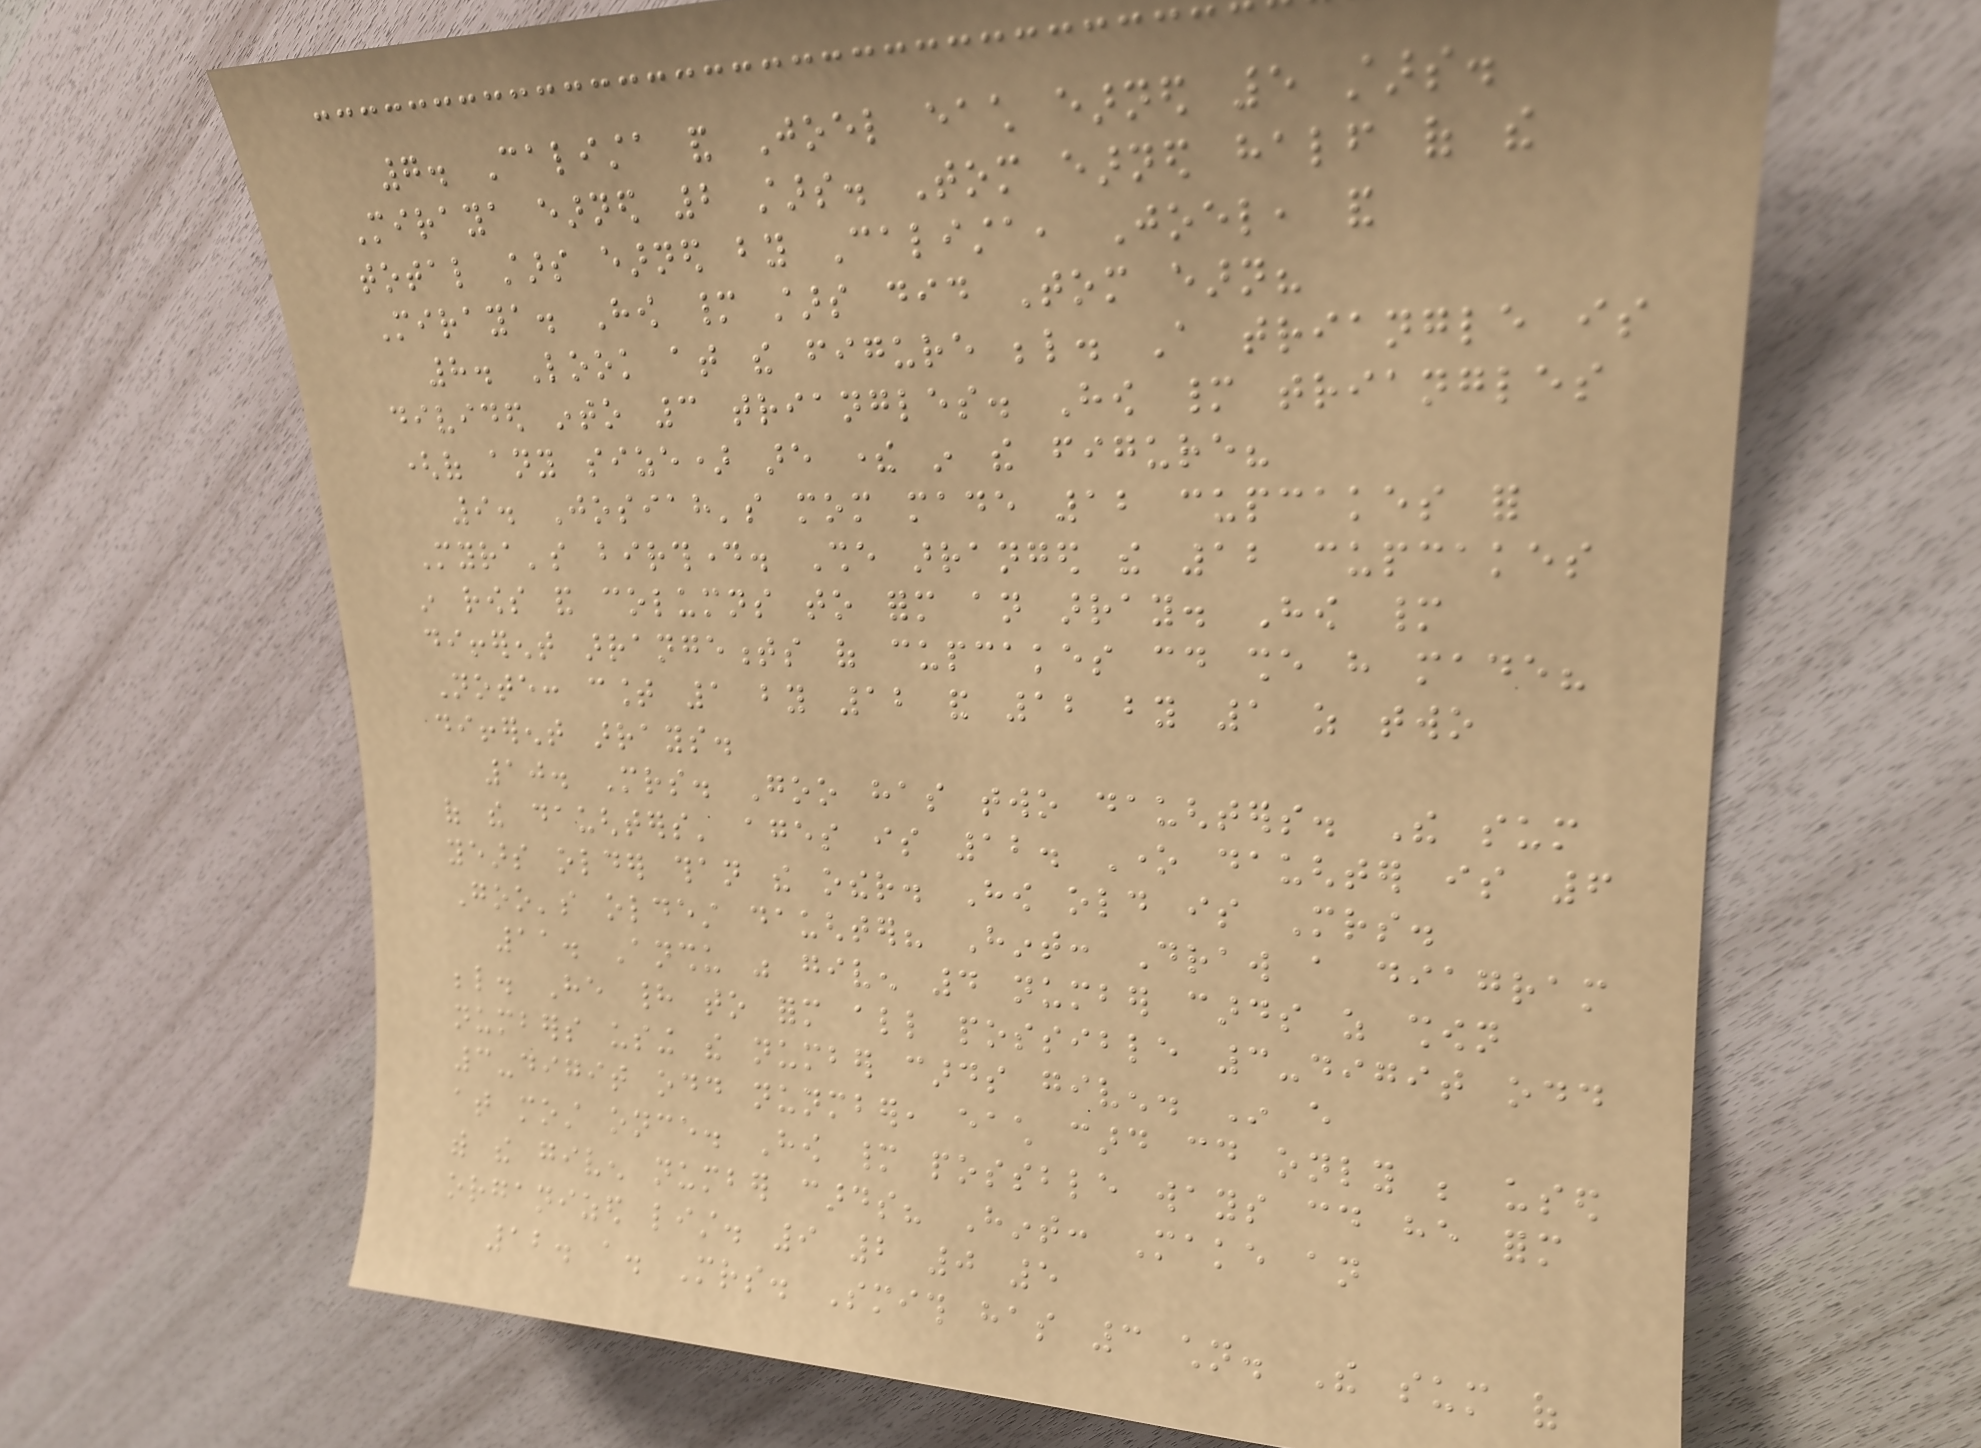7. Calista and Joel each earned 5 stars.
Miraya earned 2 stars. Tom earned half of the
total stars earned by Calista, Joel, and
Miraya. How many stars did Tom earn?
8. Look at the figure below. A triangle is
divided into 3 triangles. How many triangles
(of any size) are there in the figure?
9. Josiah's mom made 12 cupcakes for
Myra's birthday. She arranged the 12 cupcakes
in rows and columns to form an array. How many
different arrangements of cupcakes could she have made?
Note: count 1 by 12 and 12 by 1 as two
different arrays.
10. Mrs. Goo has two daughters. The sum
of the daughters' ages is 12. One daughter is 6
years older than the other. How old is Mrs.
Goo's oldest daughter? Hint: Draw a diagram
11. Anshu was given 4 number cards as shown
below. He had to form all possible 3-digit odd
numbers using the number cards given. In every
3-digit odd nunmber, each card could only be used
at most once. How many possble ways could he form
with the given number cards? Hint: Make an
organized list. 9 2 0 5
12. a. Mrs. Smith has 3 children. The sum of
